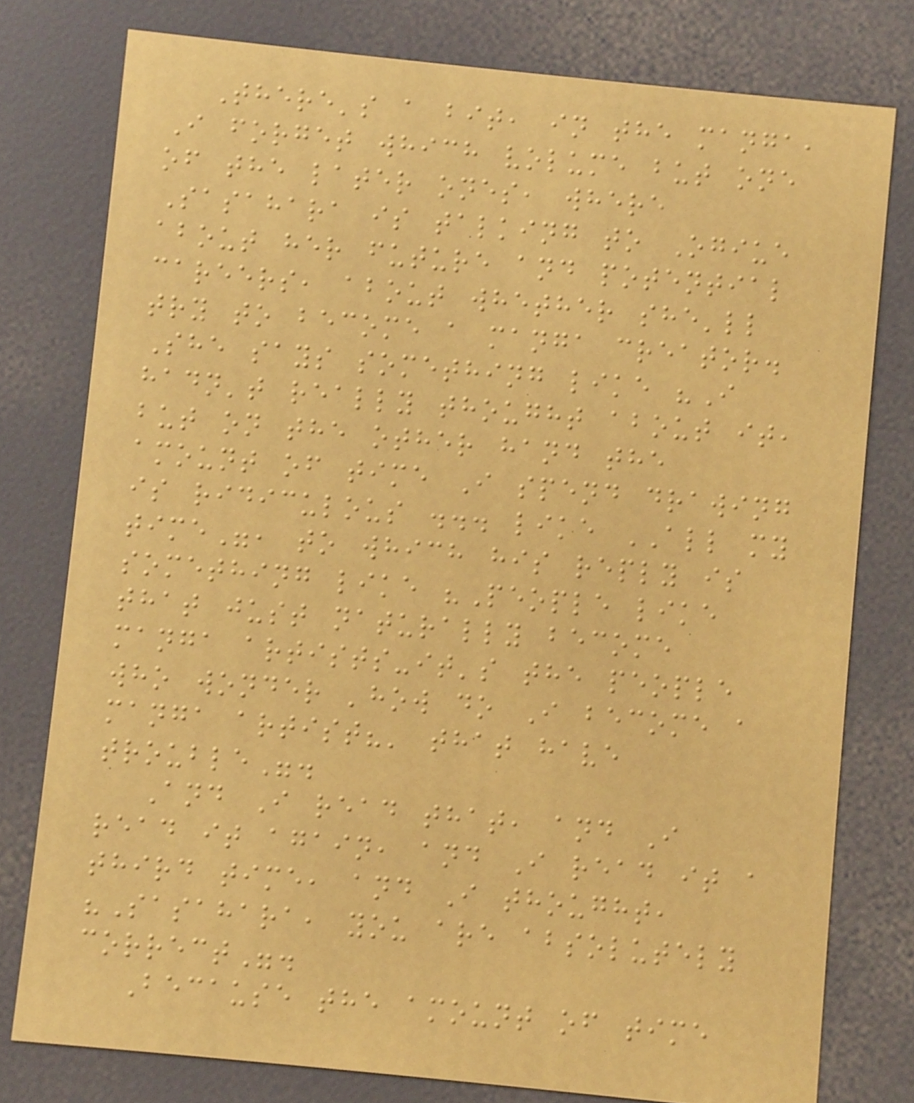There's a bit, in the manga,
I forget which volume but one
of the later ones, where
Sasahara is talking to Ogiue
about her future and potential
careers, about whether she'll
try to become a manga creator.
She says something like "I
hadn't really thought about it,
but on the other hand the
amount of time I spend drawing
is ridiculous ... like ALL my
time", to which his reply is
something like "People like
that just naturally become
manga artists-it's the people
who wonder 'how do I become a
manga artist?' that have
trouble".
And I read that, and I
read it again, and I read it a
third time, and I thought,
"Sasahara, you are absolutely
correct".
Because the amount of time
